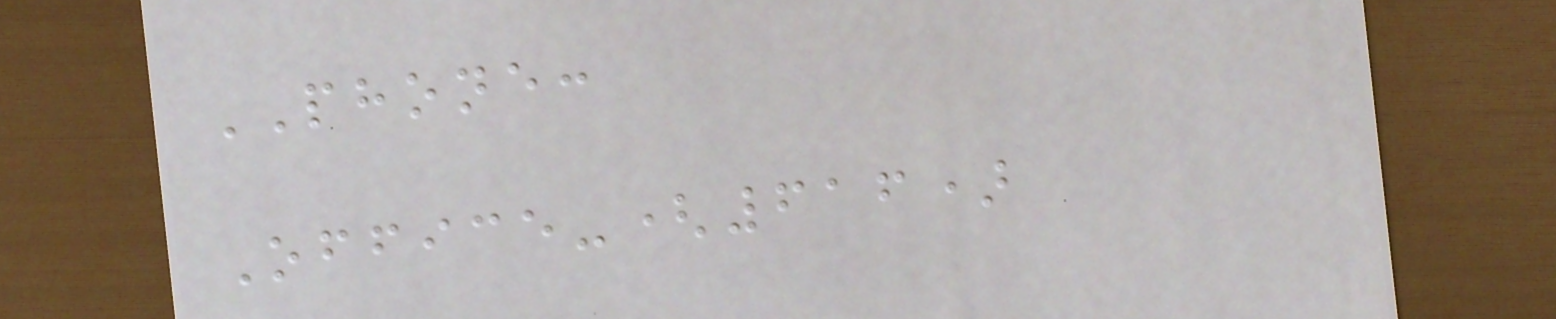PHONE:
Office-(616)
